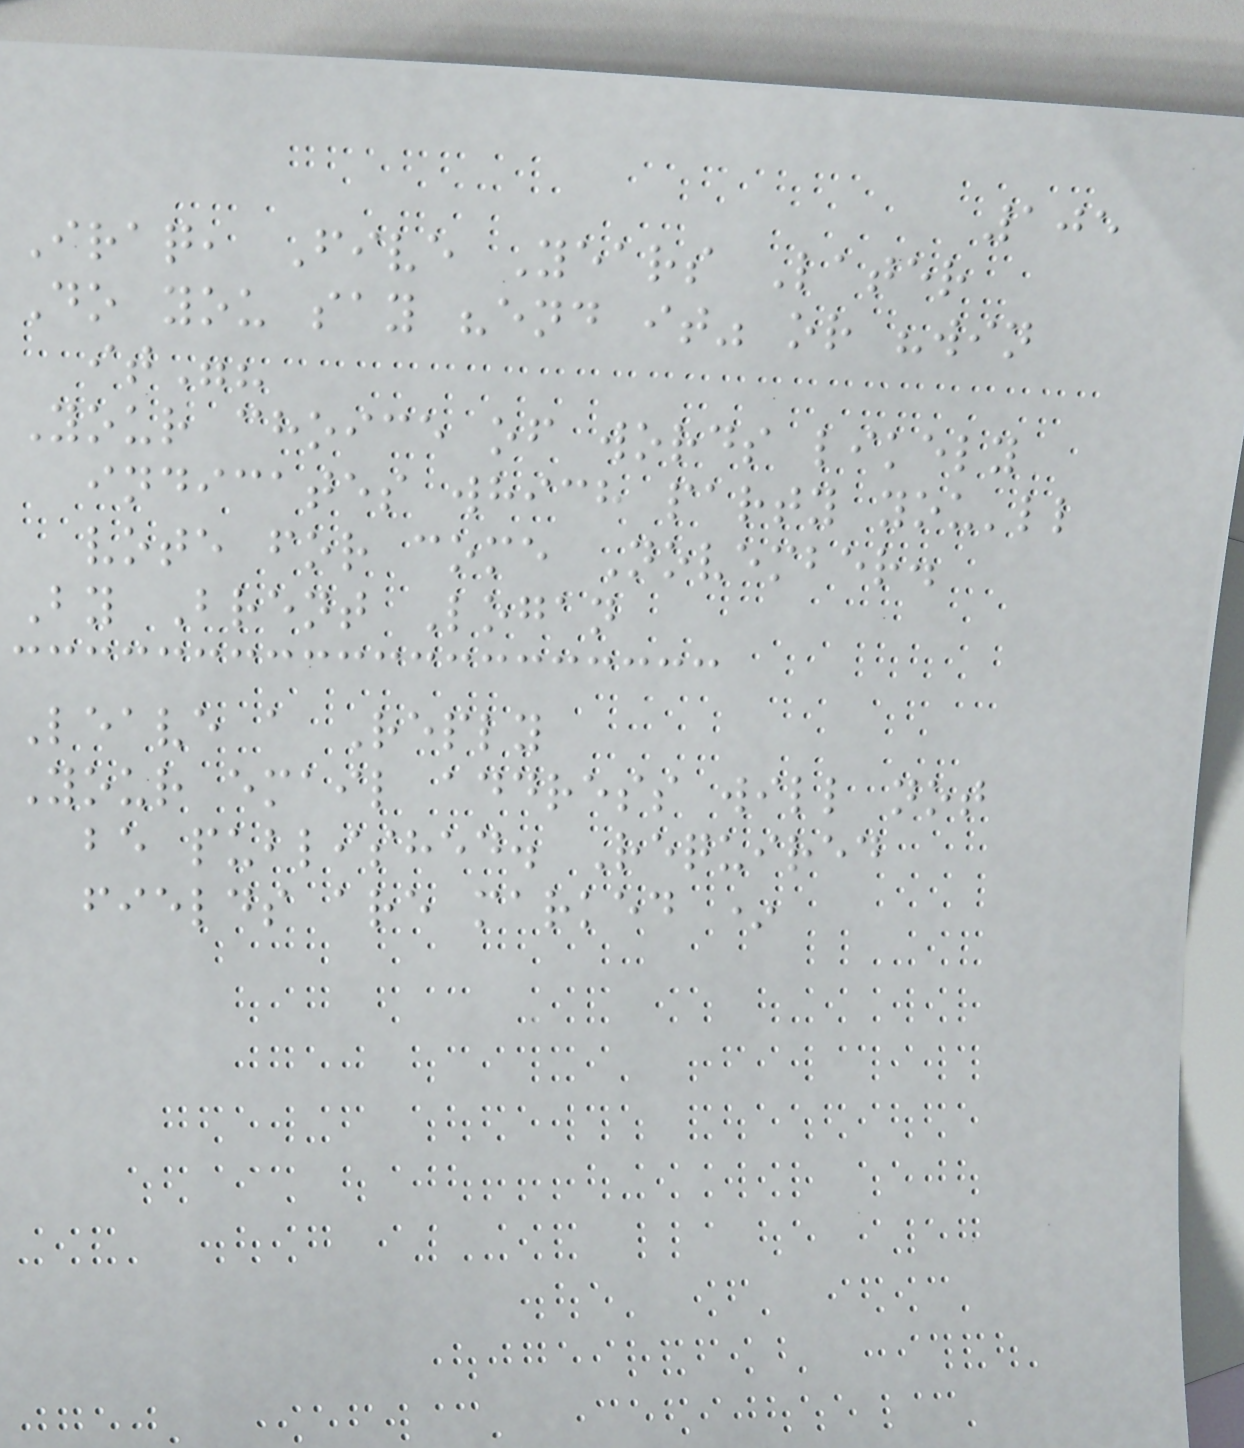105
Iraq, Five Years Later
Do you say "end it" or "win
it"?
Your choice of words likely
indicates which party you'll
vote for come November.
By Brent Logan
Leave a Reply
Your email address will not
be published. Required
fields are marked *
